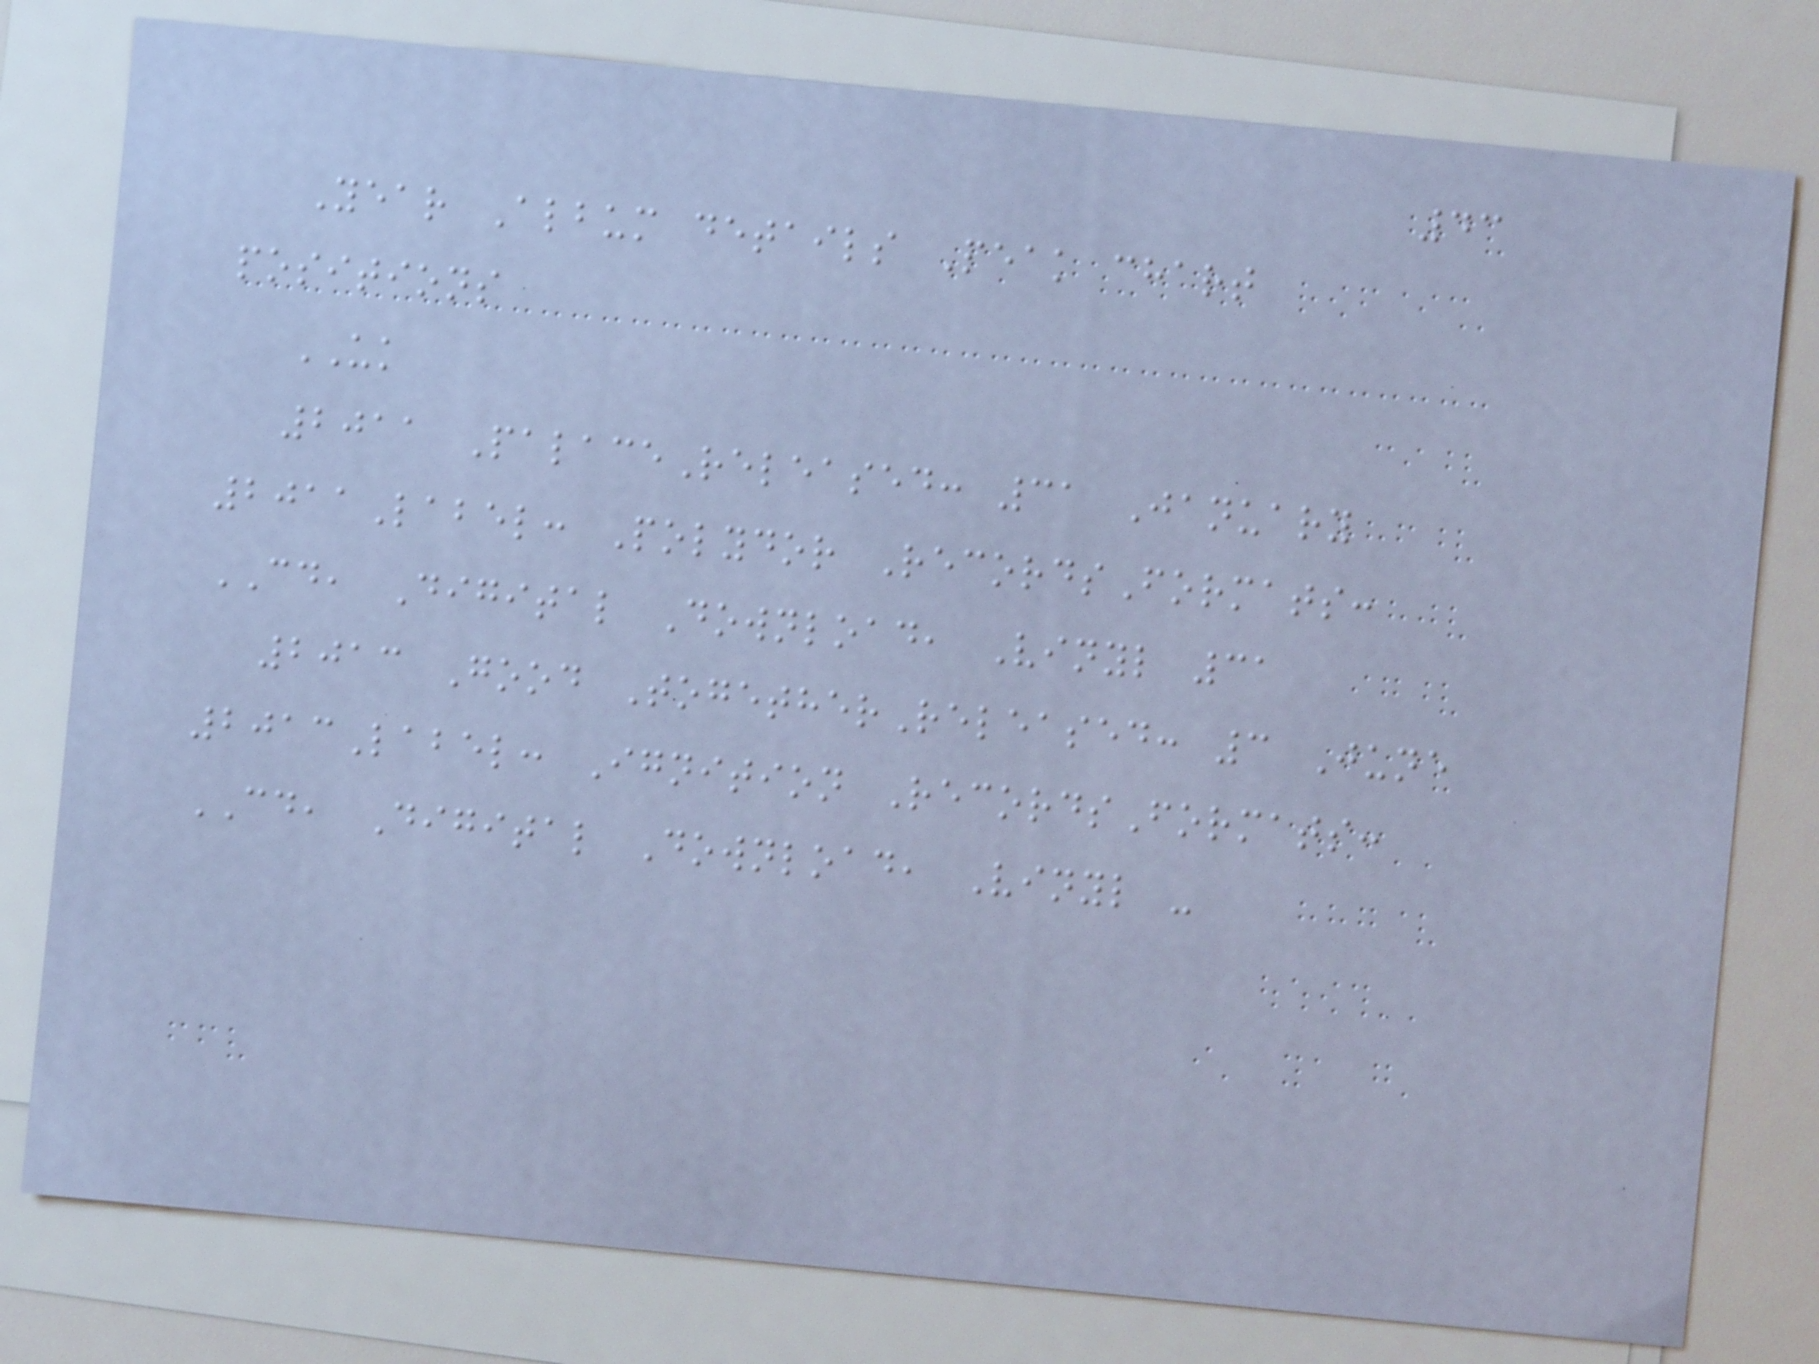43
Year Album details Peak chart
positions
UK
2011 PalaceReleased: 31 January
2011Label: Polydor RecordsFormats:
CD, Digital Download, Vinyl 31
2013 Good TogetherReleased: 3 June
2013Label: Ignition RecordsFormats:
CD, Digital Download, Vinyl -
